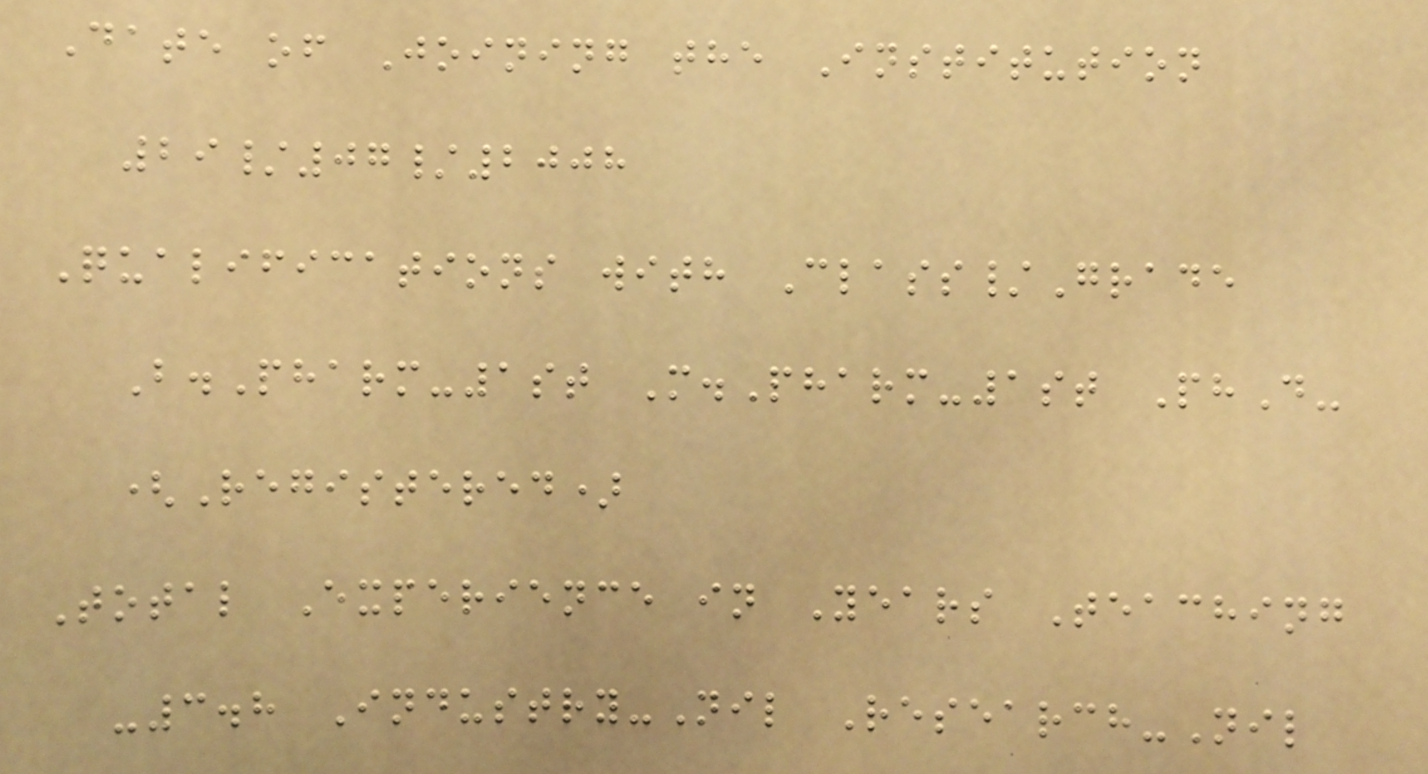Date of Joining the Institution
29/07/2008
Qualifications with Class/Grade
B.Pharm-1st M.Pharm-1st PhD-
(Registered)
Total Experience in Years Teaching
-3.8 Industry-Nil Research-Nil
